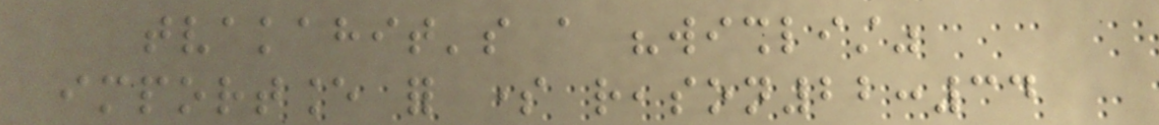tvakahit's a "wishlist"
importance for some reason22:34
